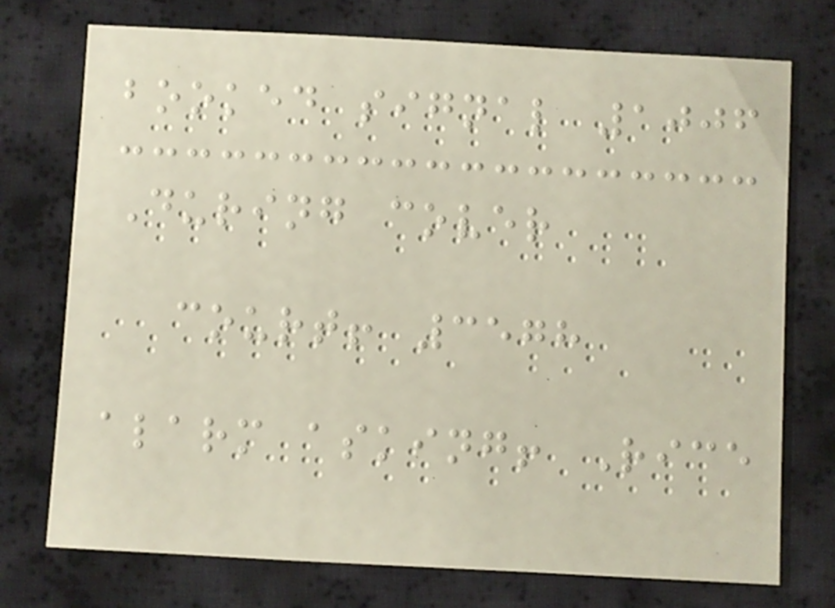booked signal 1006
During cover
court! 3578
alarm asking! Rice
